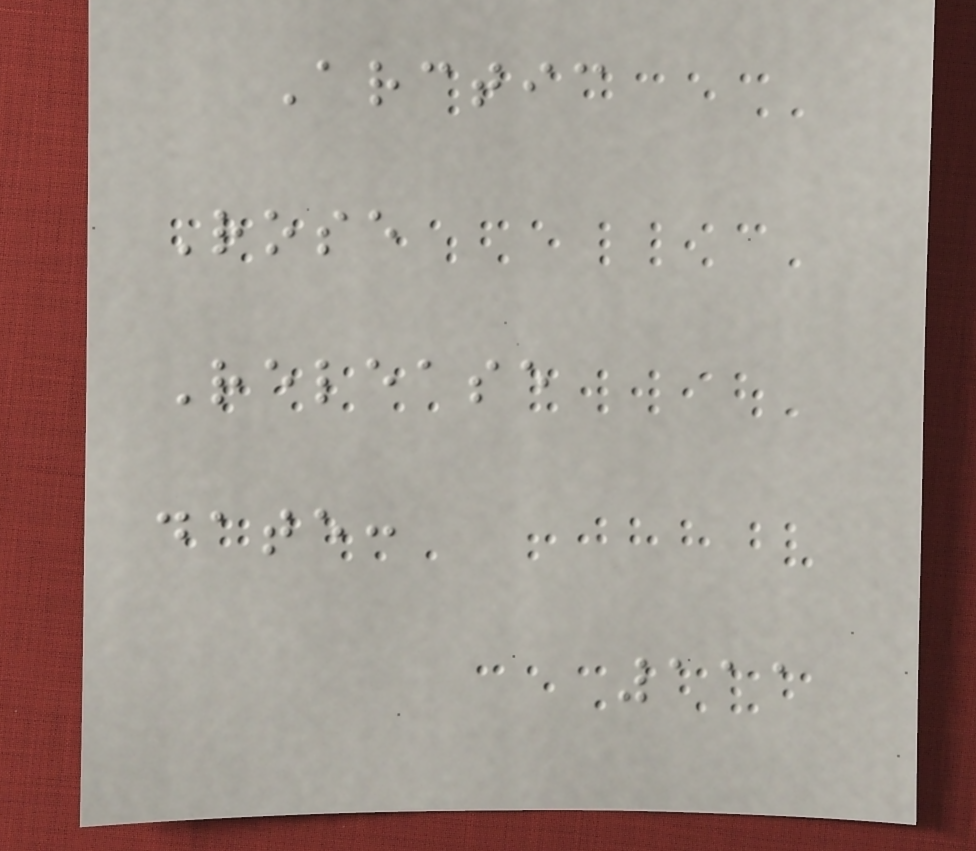Arctic
Rose
Release
date:
111
